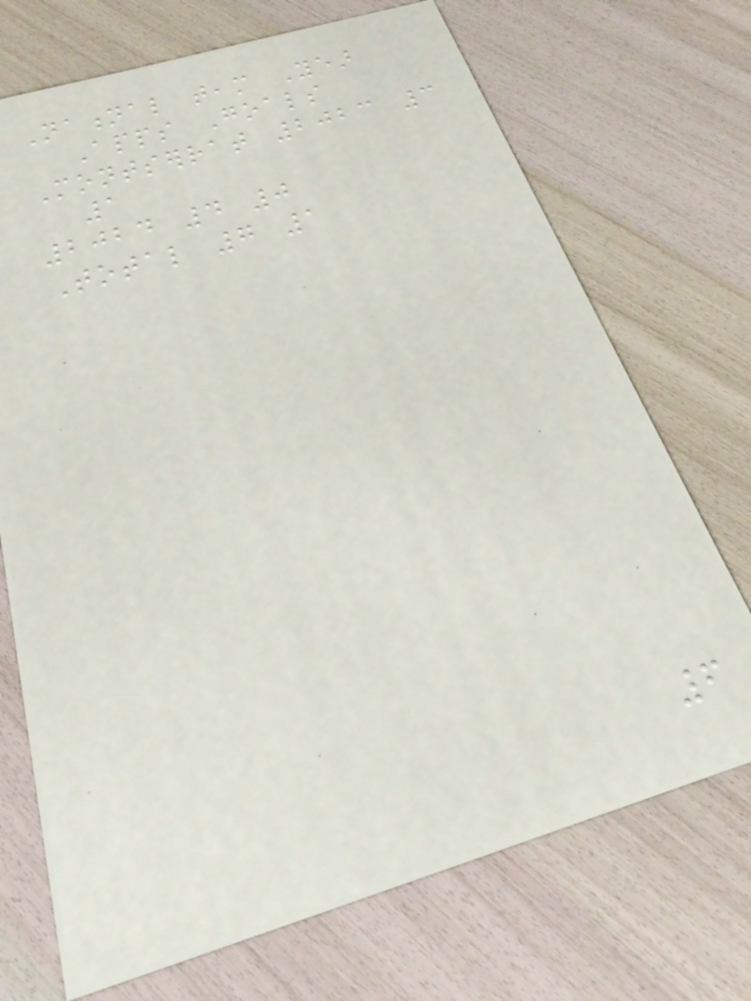National team Year
Apps Goals
Montserrat 2023 3
1
2024 4 0
Total 7 1
6
